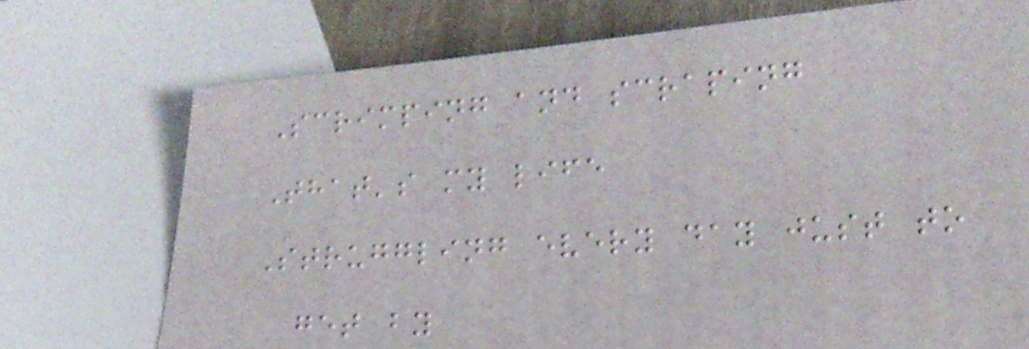Scrimping and scraping
That's my life
Struggling every day just to
get by
